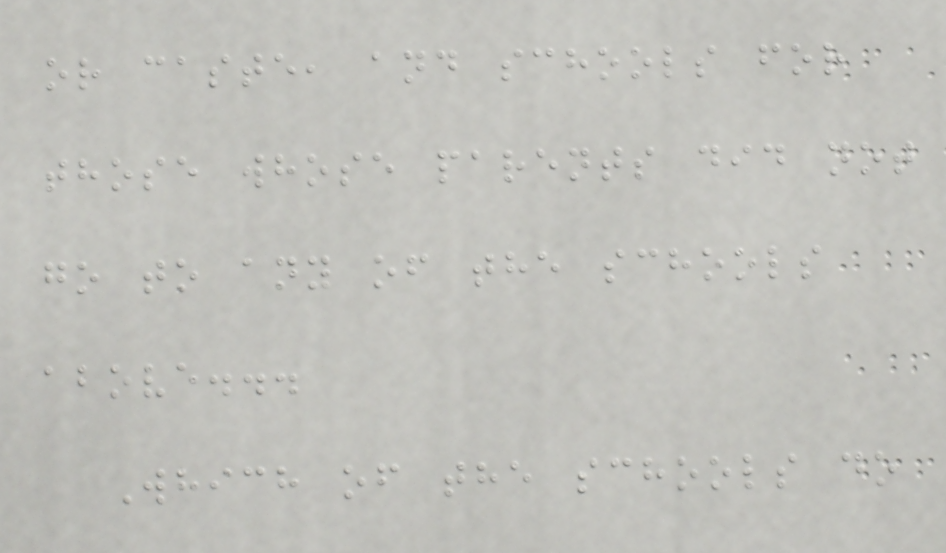or caste, and schools for
those whose parents did not
go to any of the schools
above...
Which of the schools do
